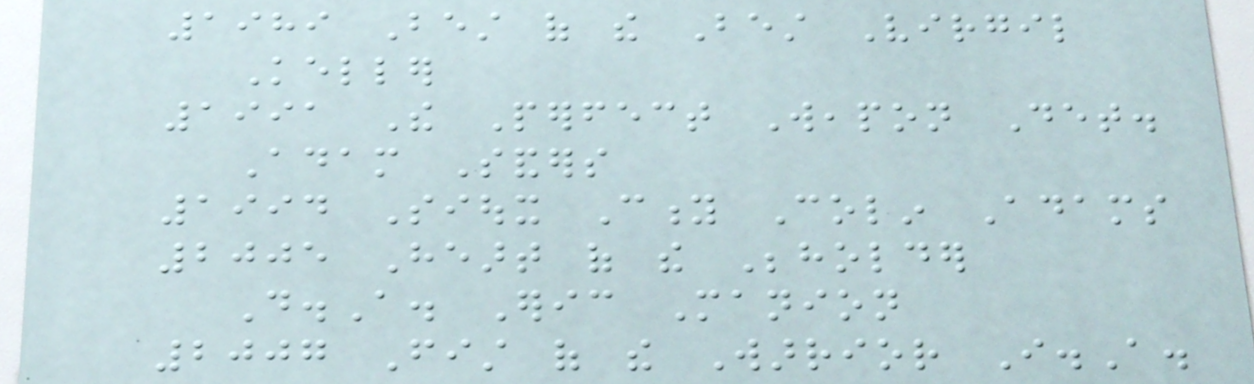1989 Best of the Best Virgil
Keller
1991 The Perfect Weapon Det.
Adam Sanders
1994 Sioux City Colin Adams
2005 Heart of the Beholder
D.A. Eric Manion
2007 Fist of the Warrior I.A.
